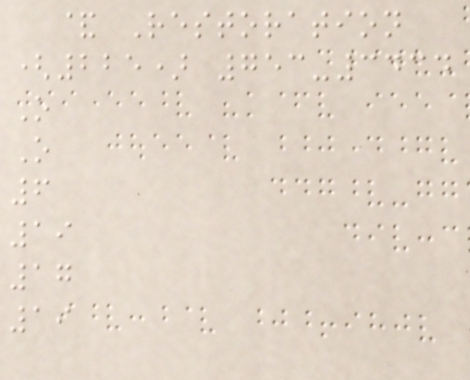& Restoration
(225) 753-3434
O
O
6
19
17
19
